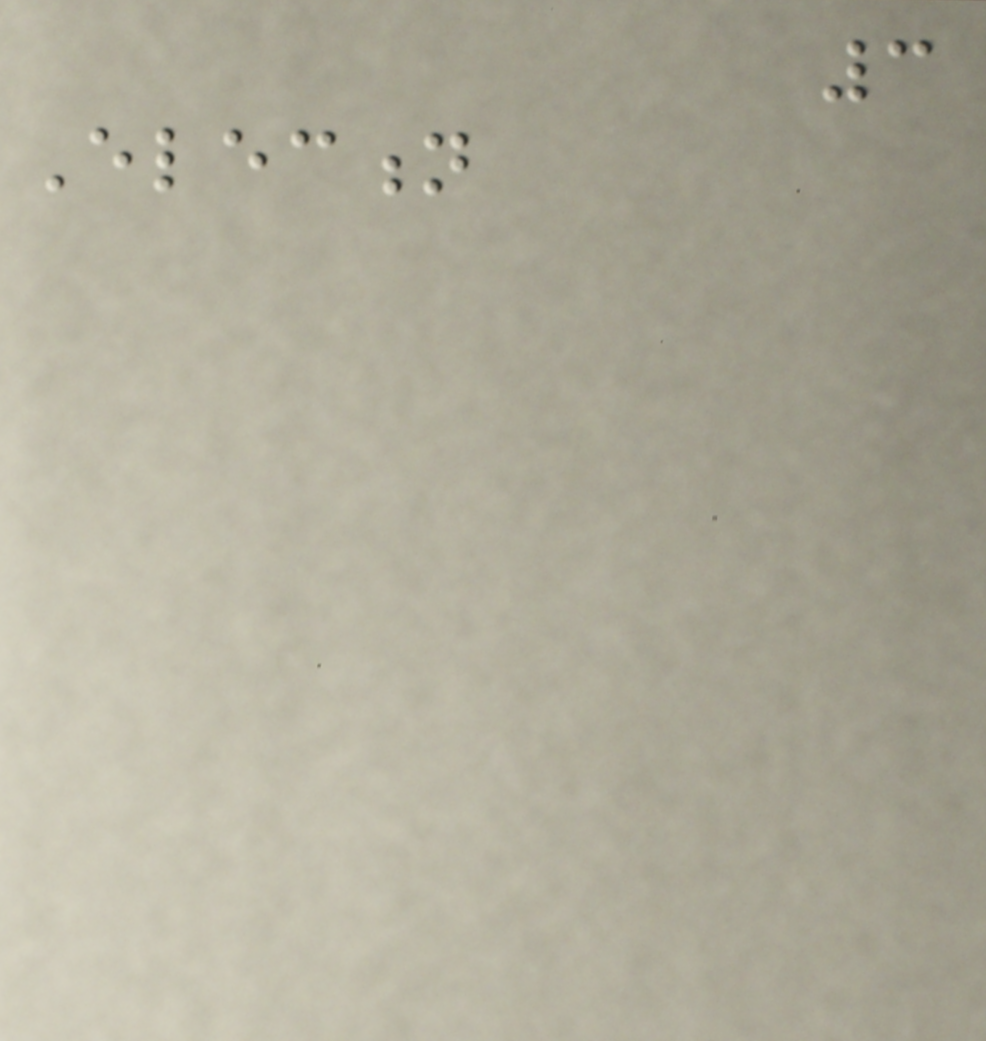3
Election
